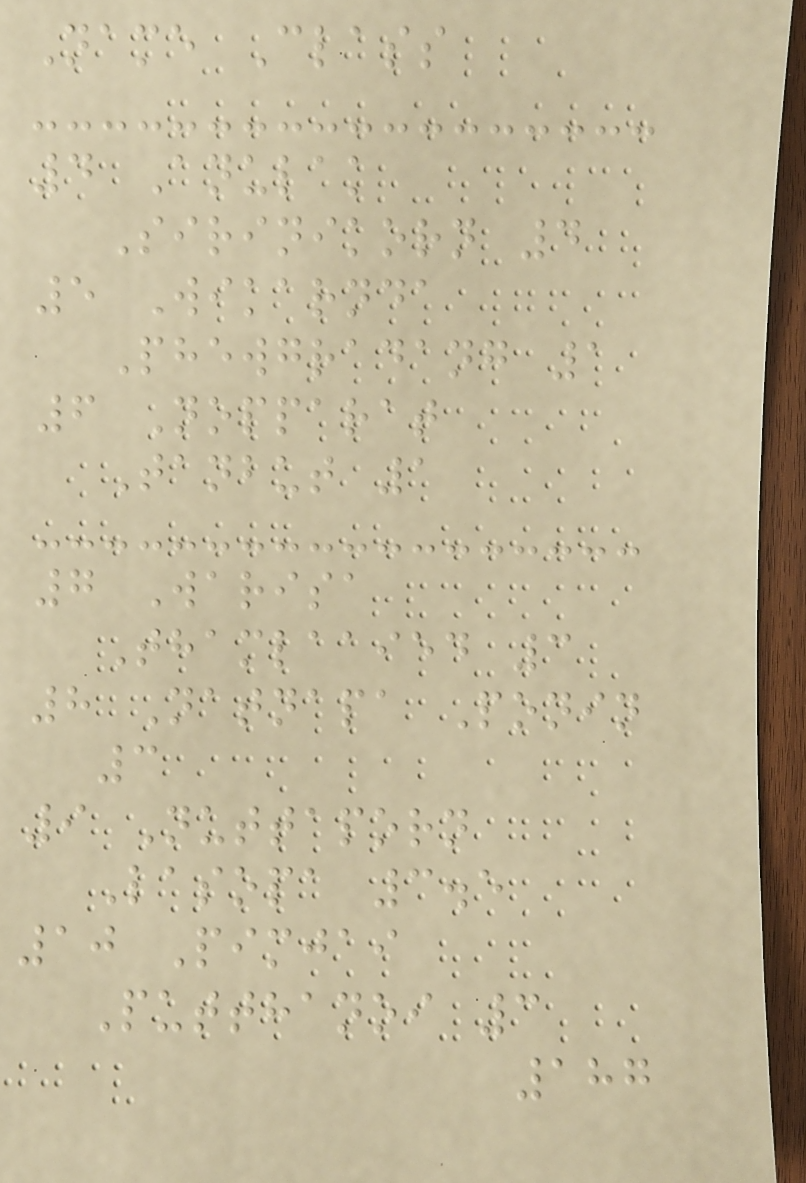Name Class
4 Anulak
Sirinikorn 4
5 Wikarnda
Phewgradang 1
6 Nopparat
Tanbut 1
7 Warisa
Thamlaaied 3
8 Natnapa Ponin
3
9 Nuttaporn
Lasopa 3.5
10 Pimjai
Putthanoi 3
187
